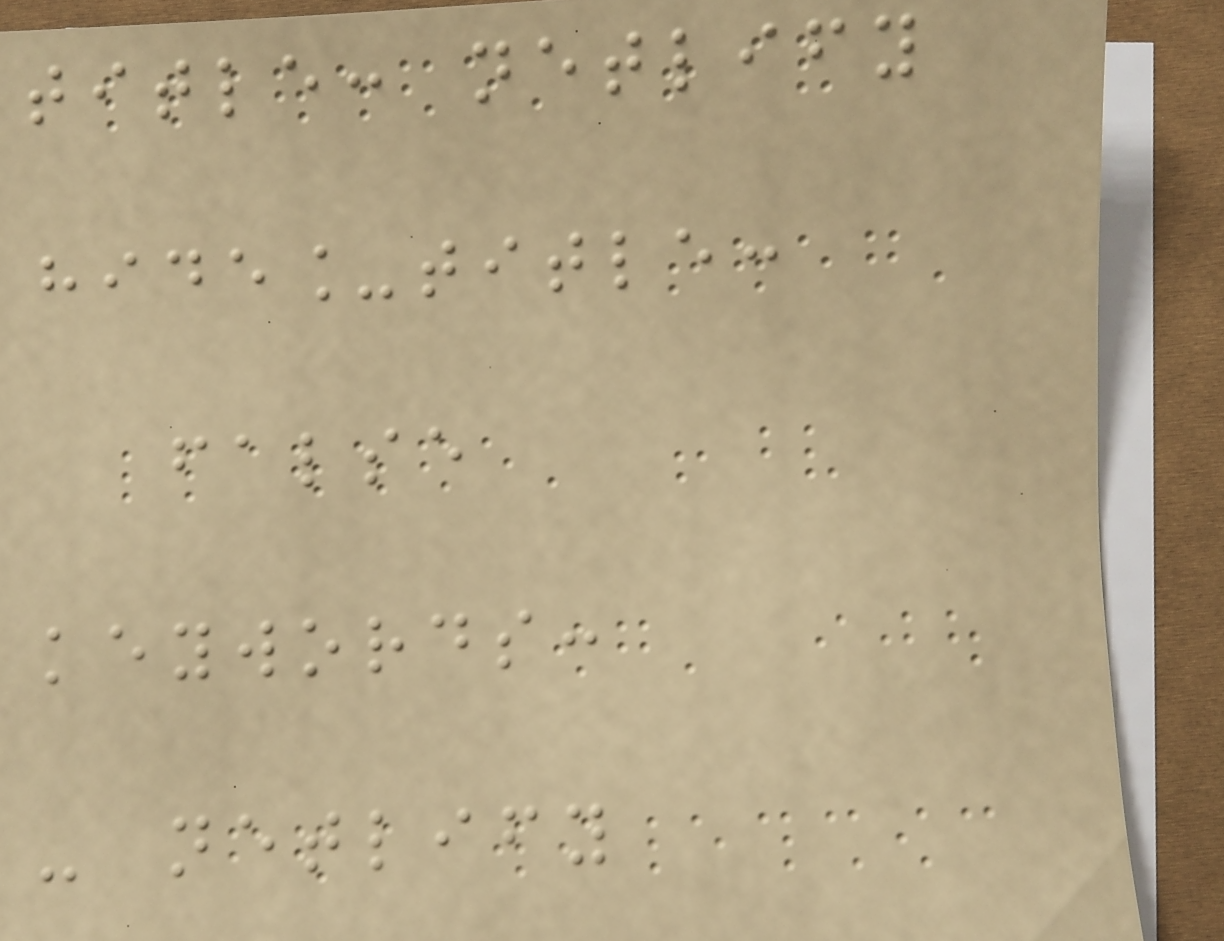title: netlify
hide_title:
false
keywords:
- netlify
